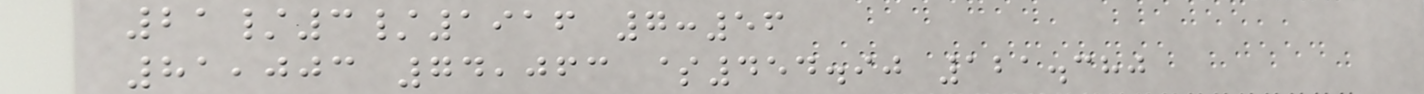21/3/1916 7:56
81,003 74,063 $454.90 121.380
